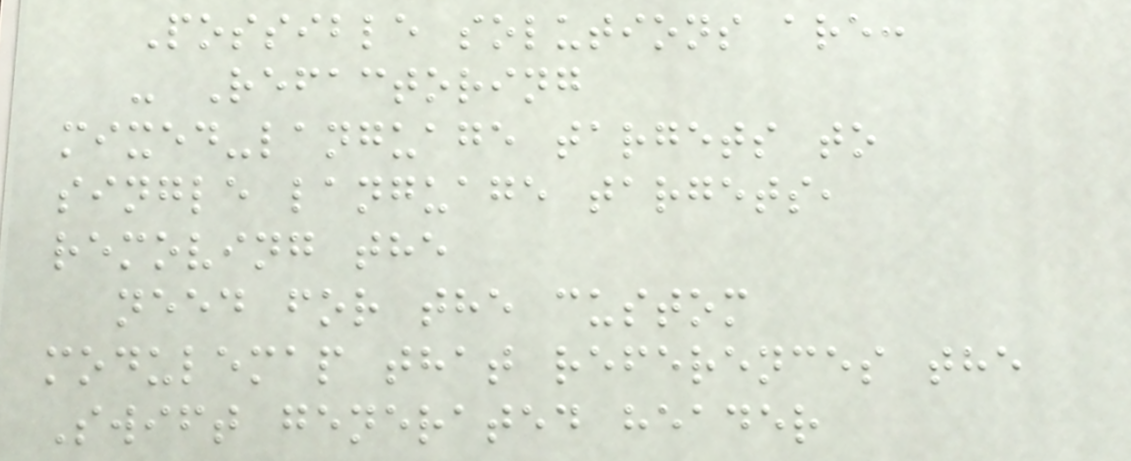Possible solutions are:
- Refactoring
mixed-language targets to
single language targets,
removing the
need for the custom
modulemap that references the
Swift generated header
